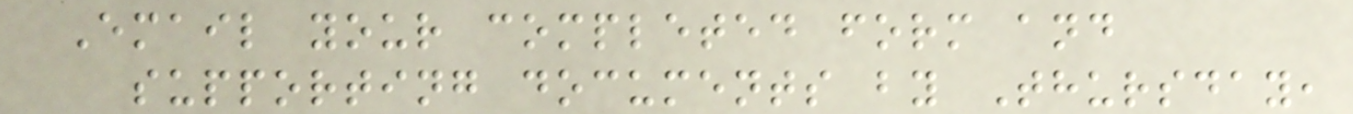Email your completed form and
supporting documents by Thursday,
